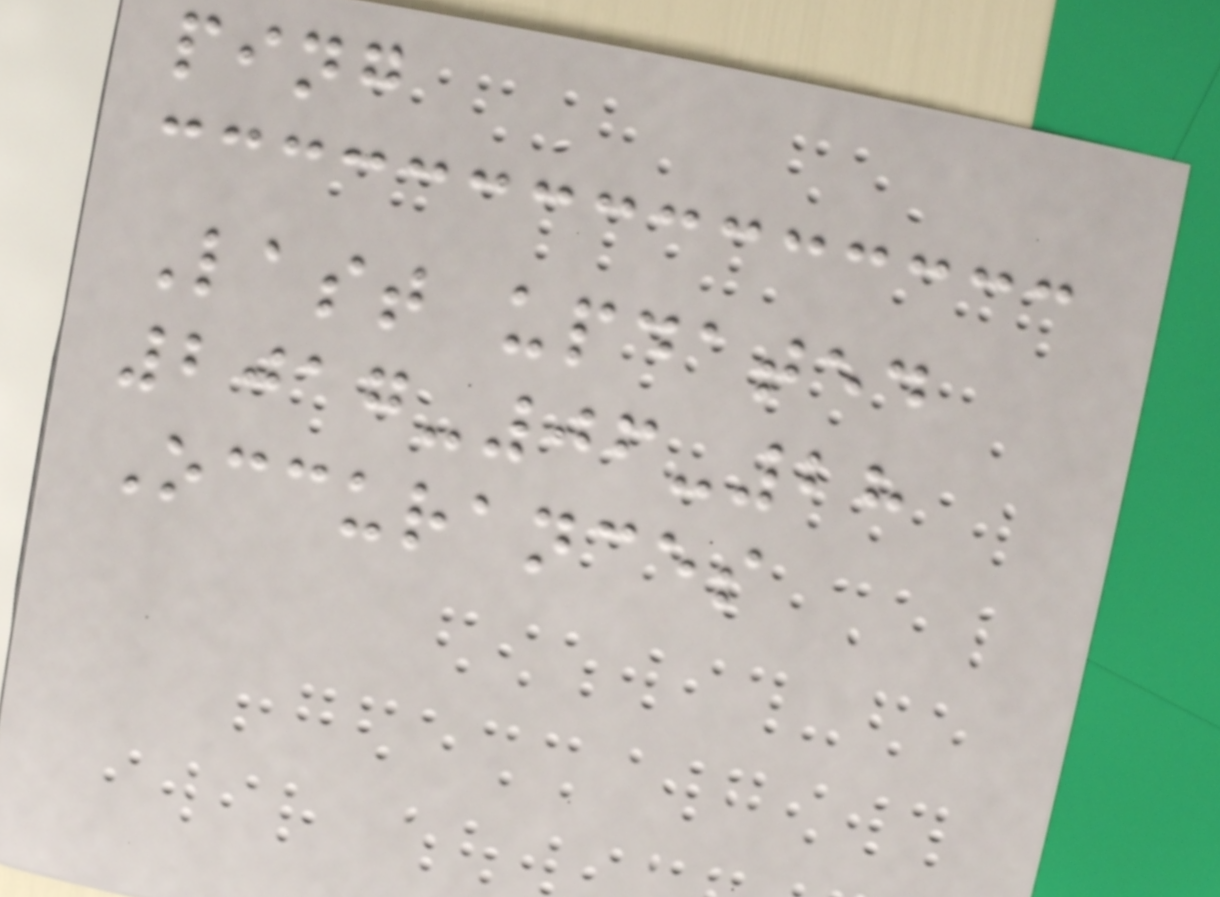ping
Last updated
2017-06-28
Occurances
